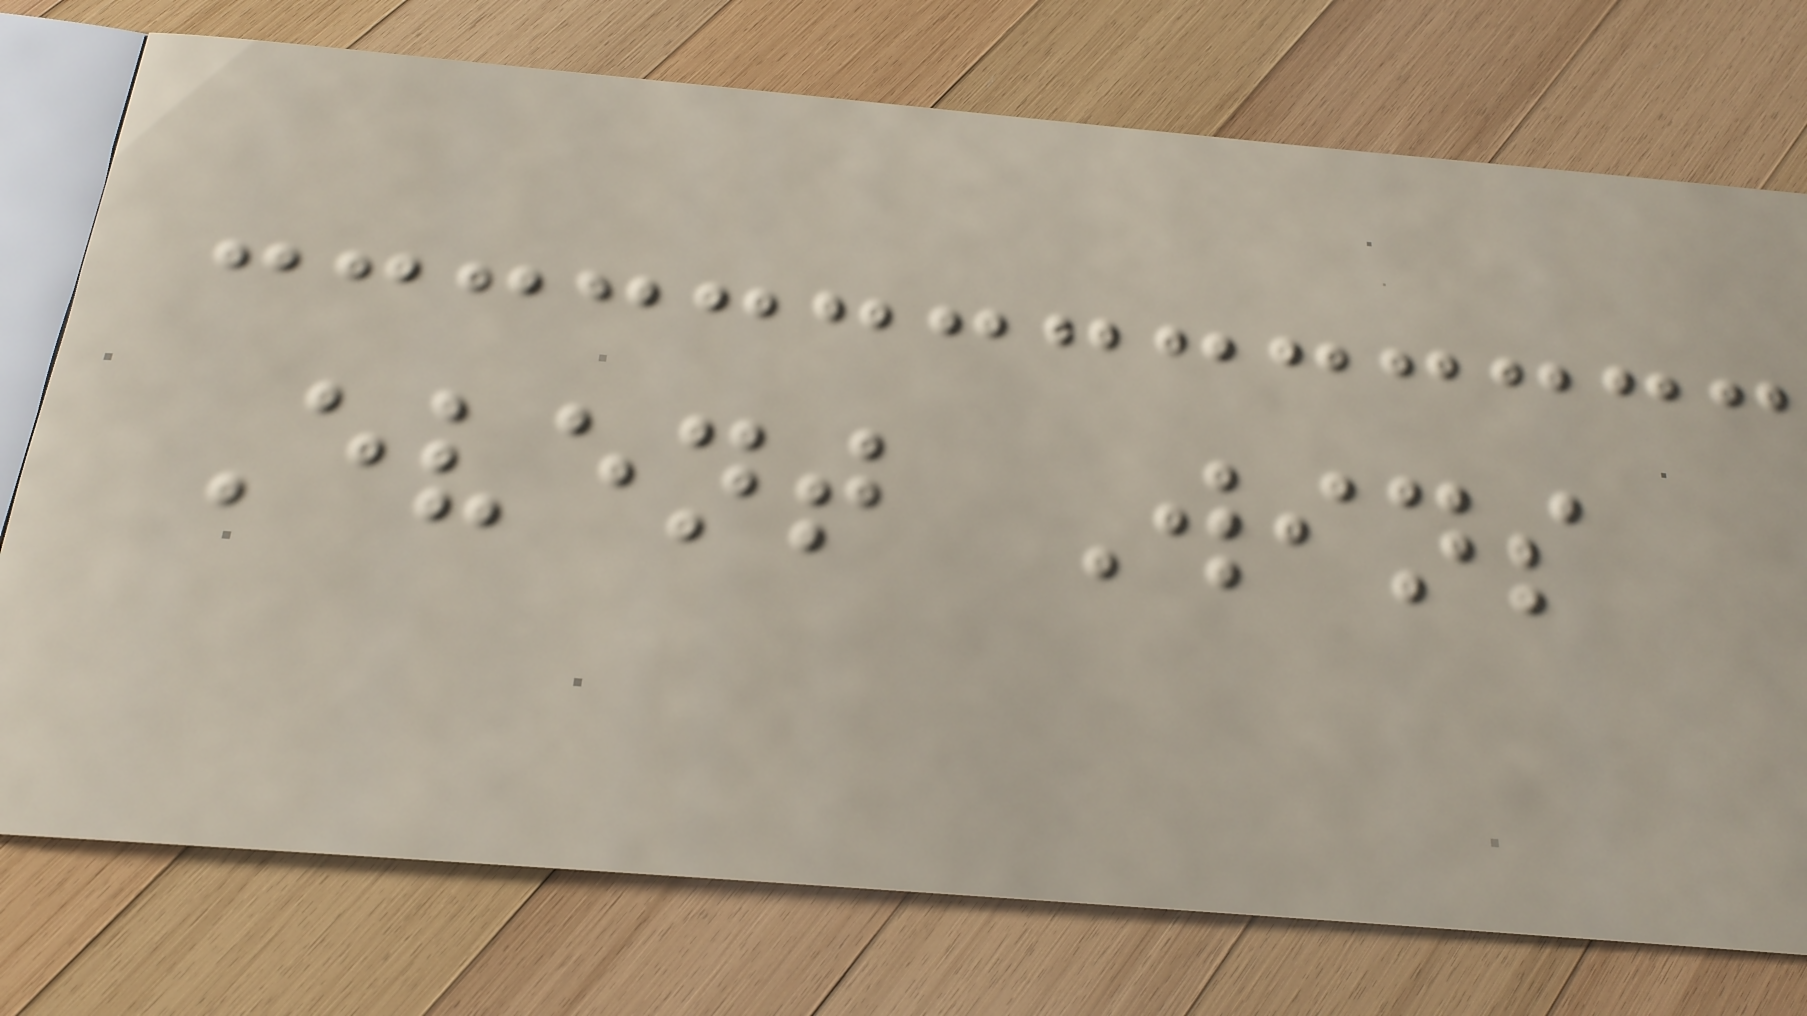Event Wins
